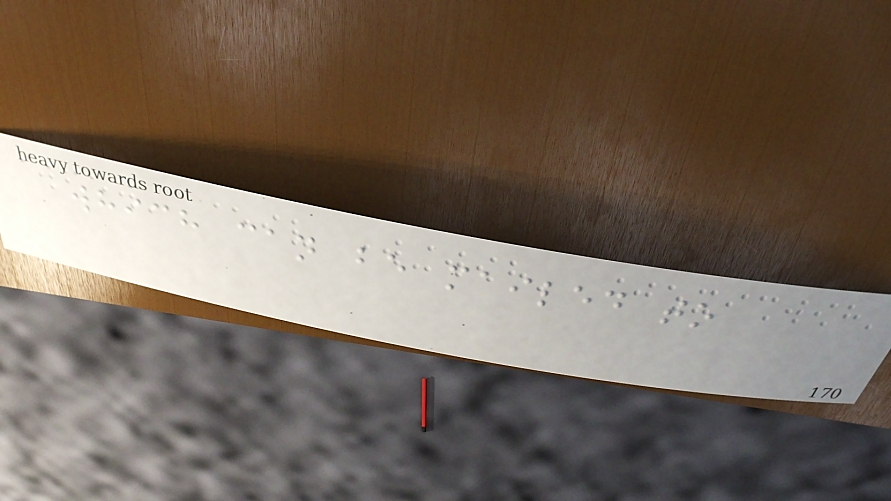which can be mailed to
